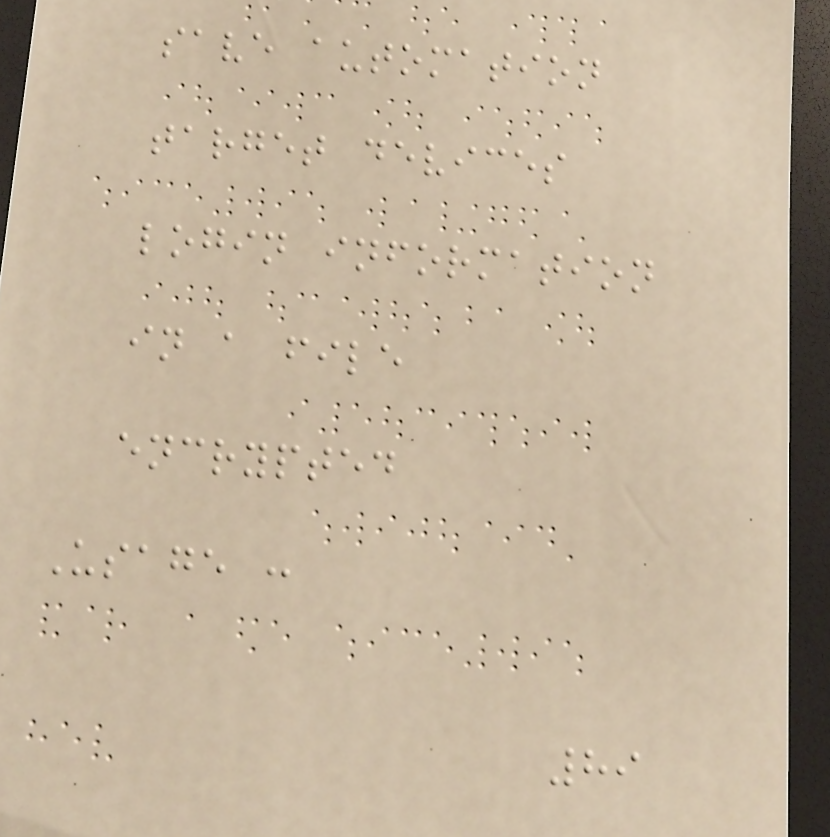save automation
target devices
login information
in a file
encrypted
Usage :
89
